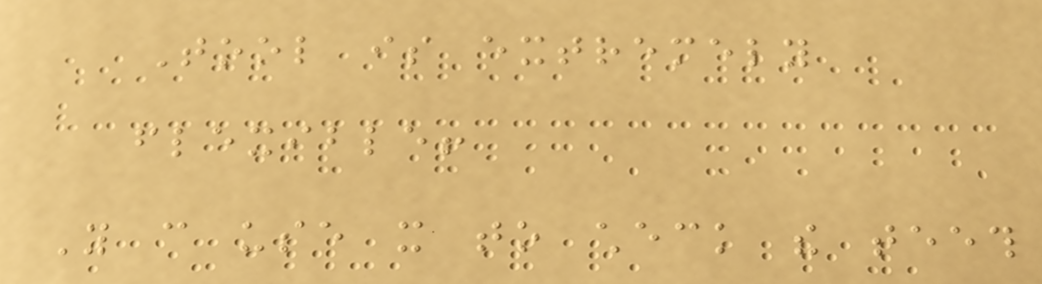Tool is extremely
flexible!
You can use it to check the teeth
